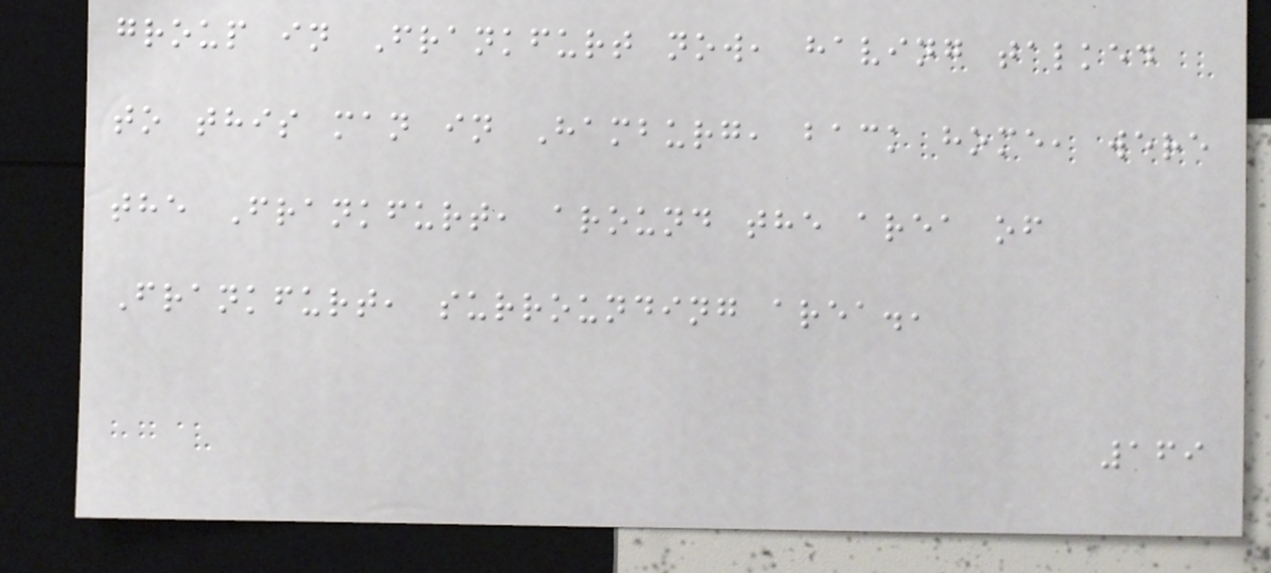group in Frankfurt now, having talked
to this man in Hamburg, back home, were
the Frankfurt, around the area of
Frankfurt, surrounding area.,
169
